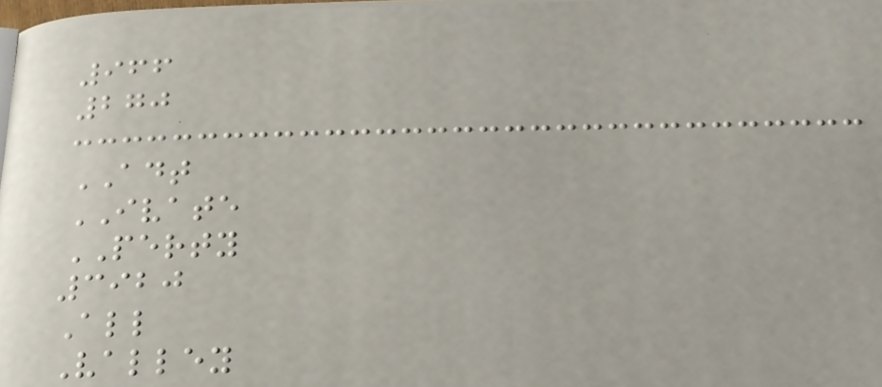966
270
ADT
IVATE
PERTY
3920
All
Valley
